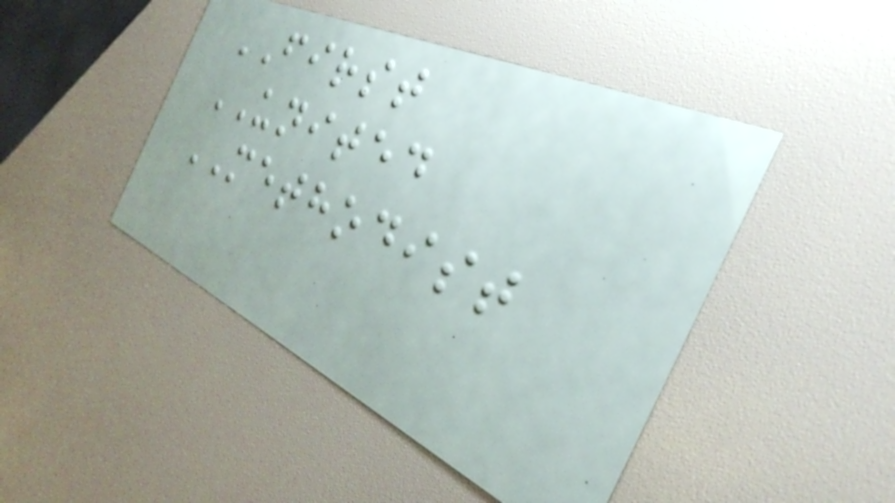FIRST
UNITED
METHODIST
